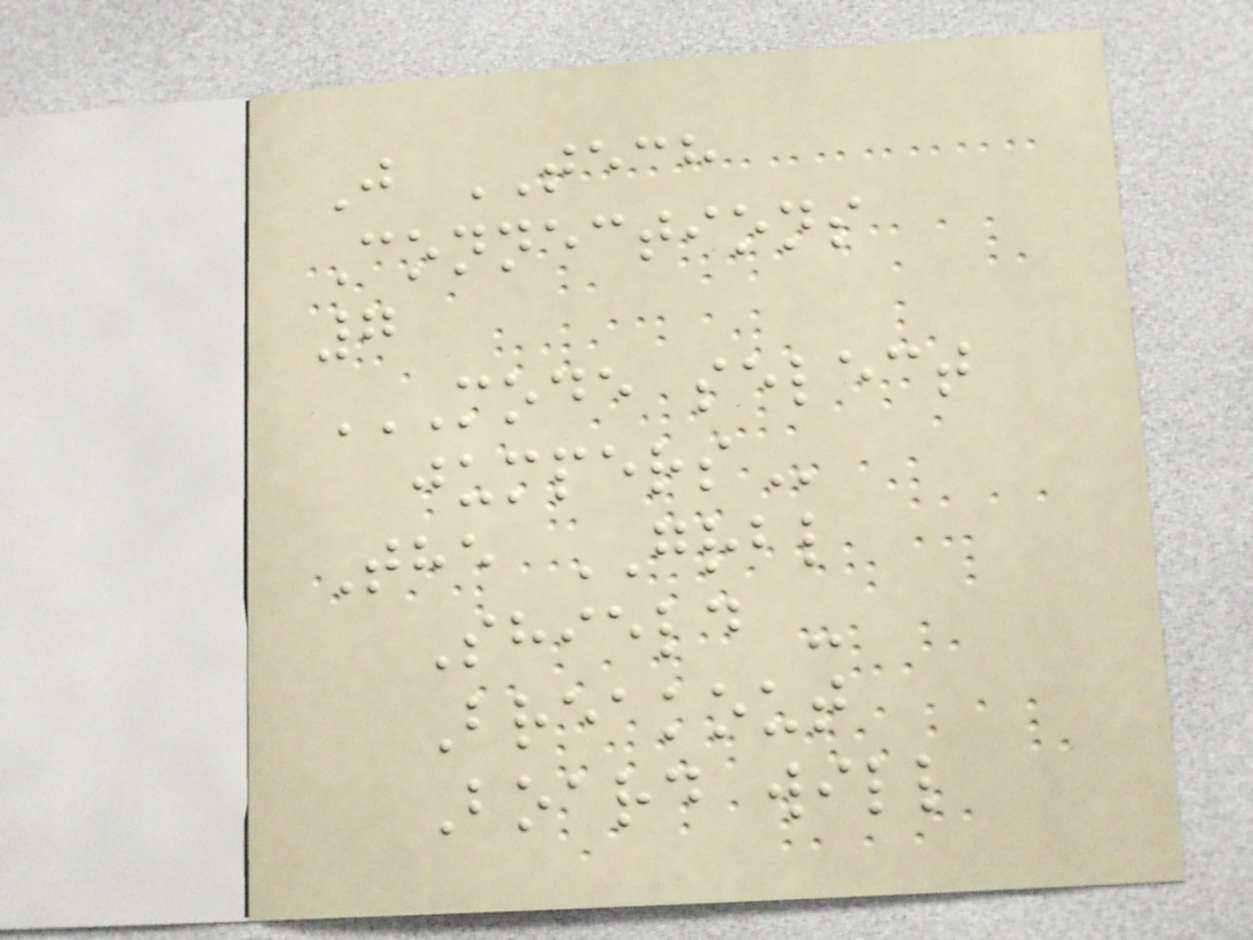J TECH
Connections
7
MODE SELECT
JUMPERS
The GRBL
Shield -
Breakout
Board will
